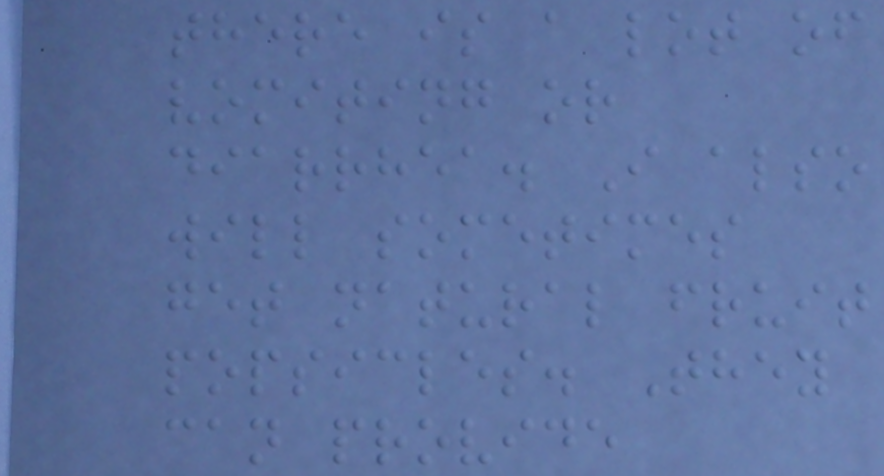there is a lot of
vomiting or
diarrhea. I also
will sometimes
get natural fruit
popsicles. They
can provide
